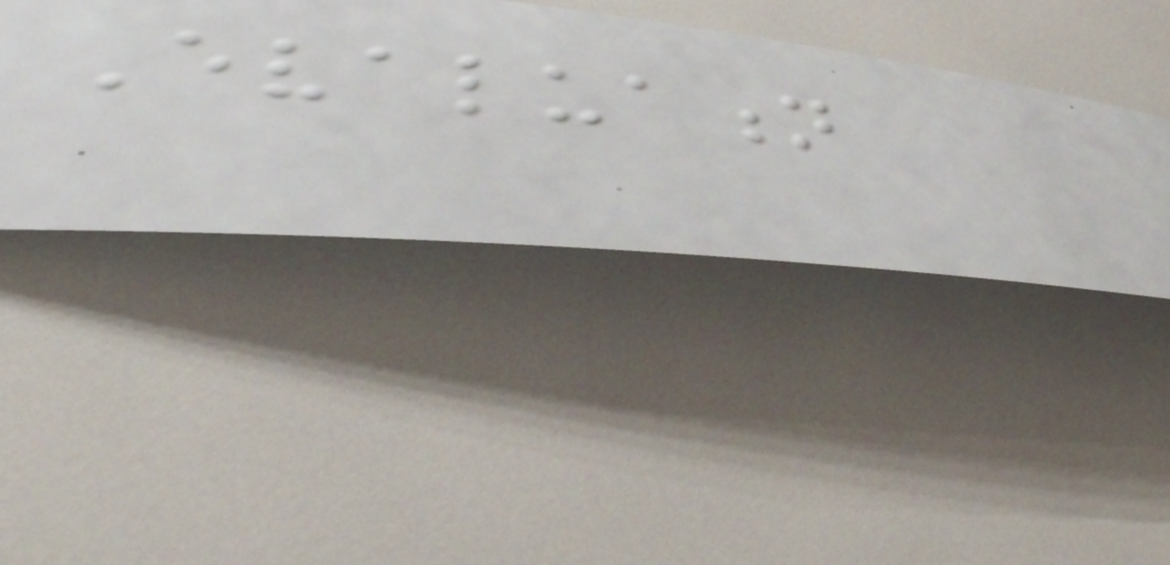Evaluation
